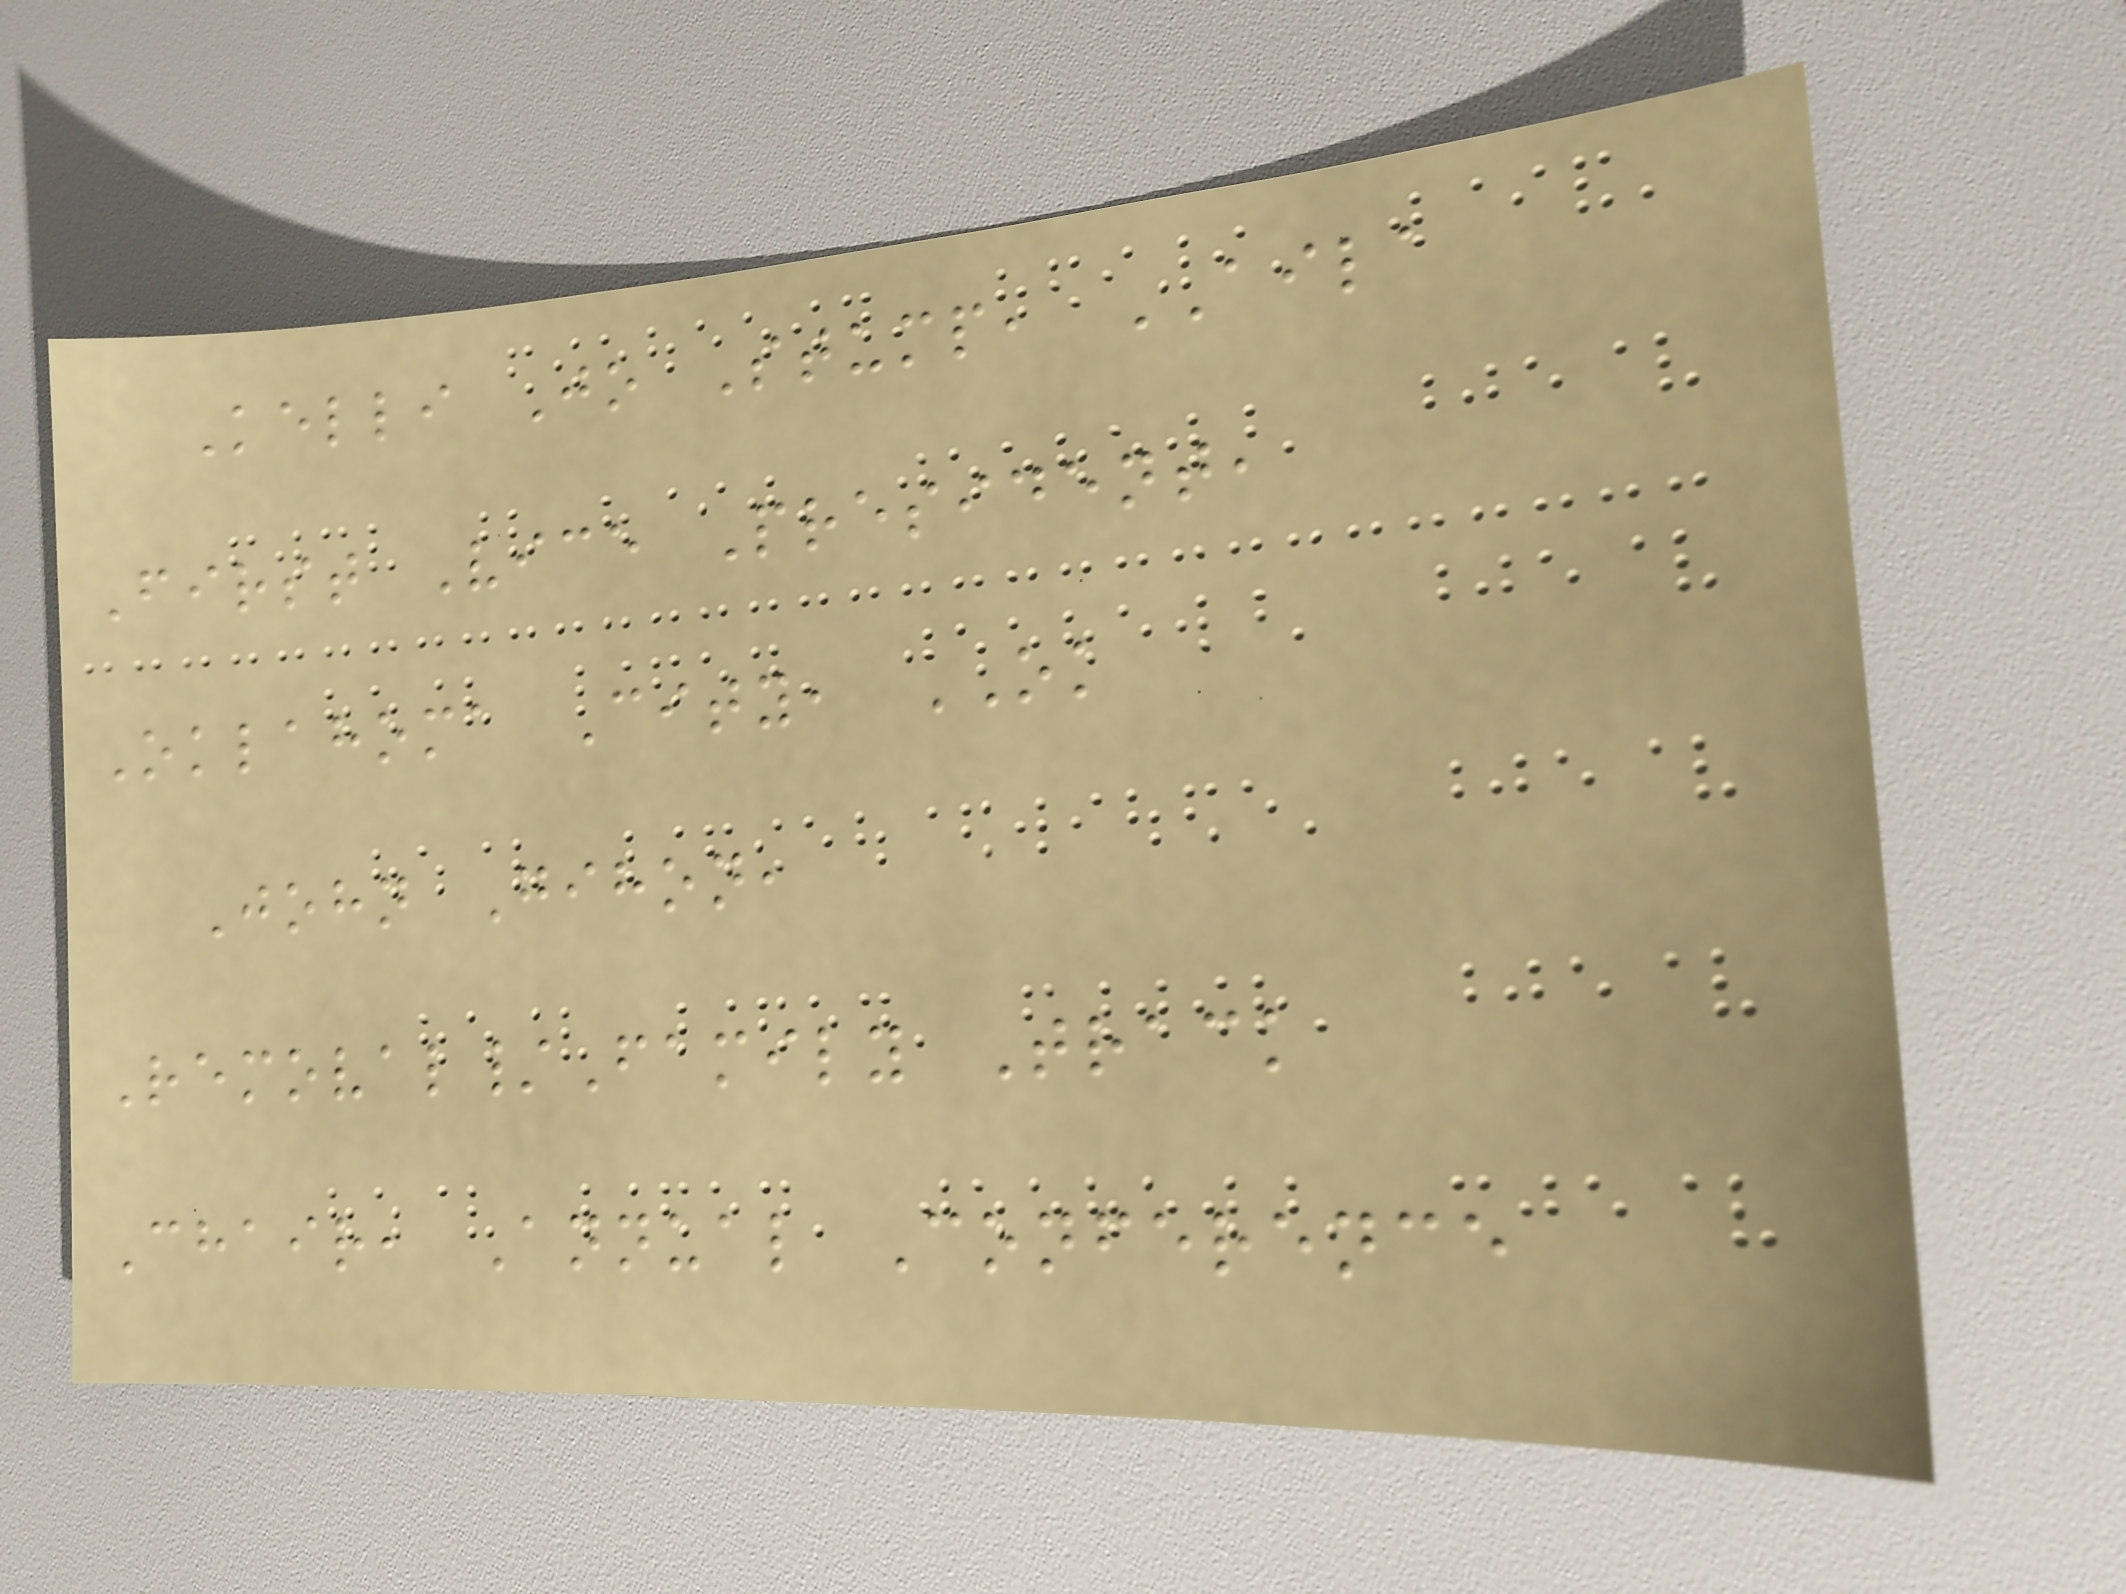Kelli Jo Stump, AILA
First Vice President,
Oklahoma City, OK
John Gihon,
Removal/Family Track
Chair, Annual Conference
